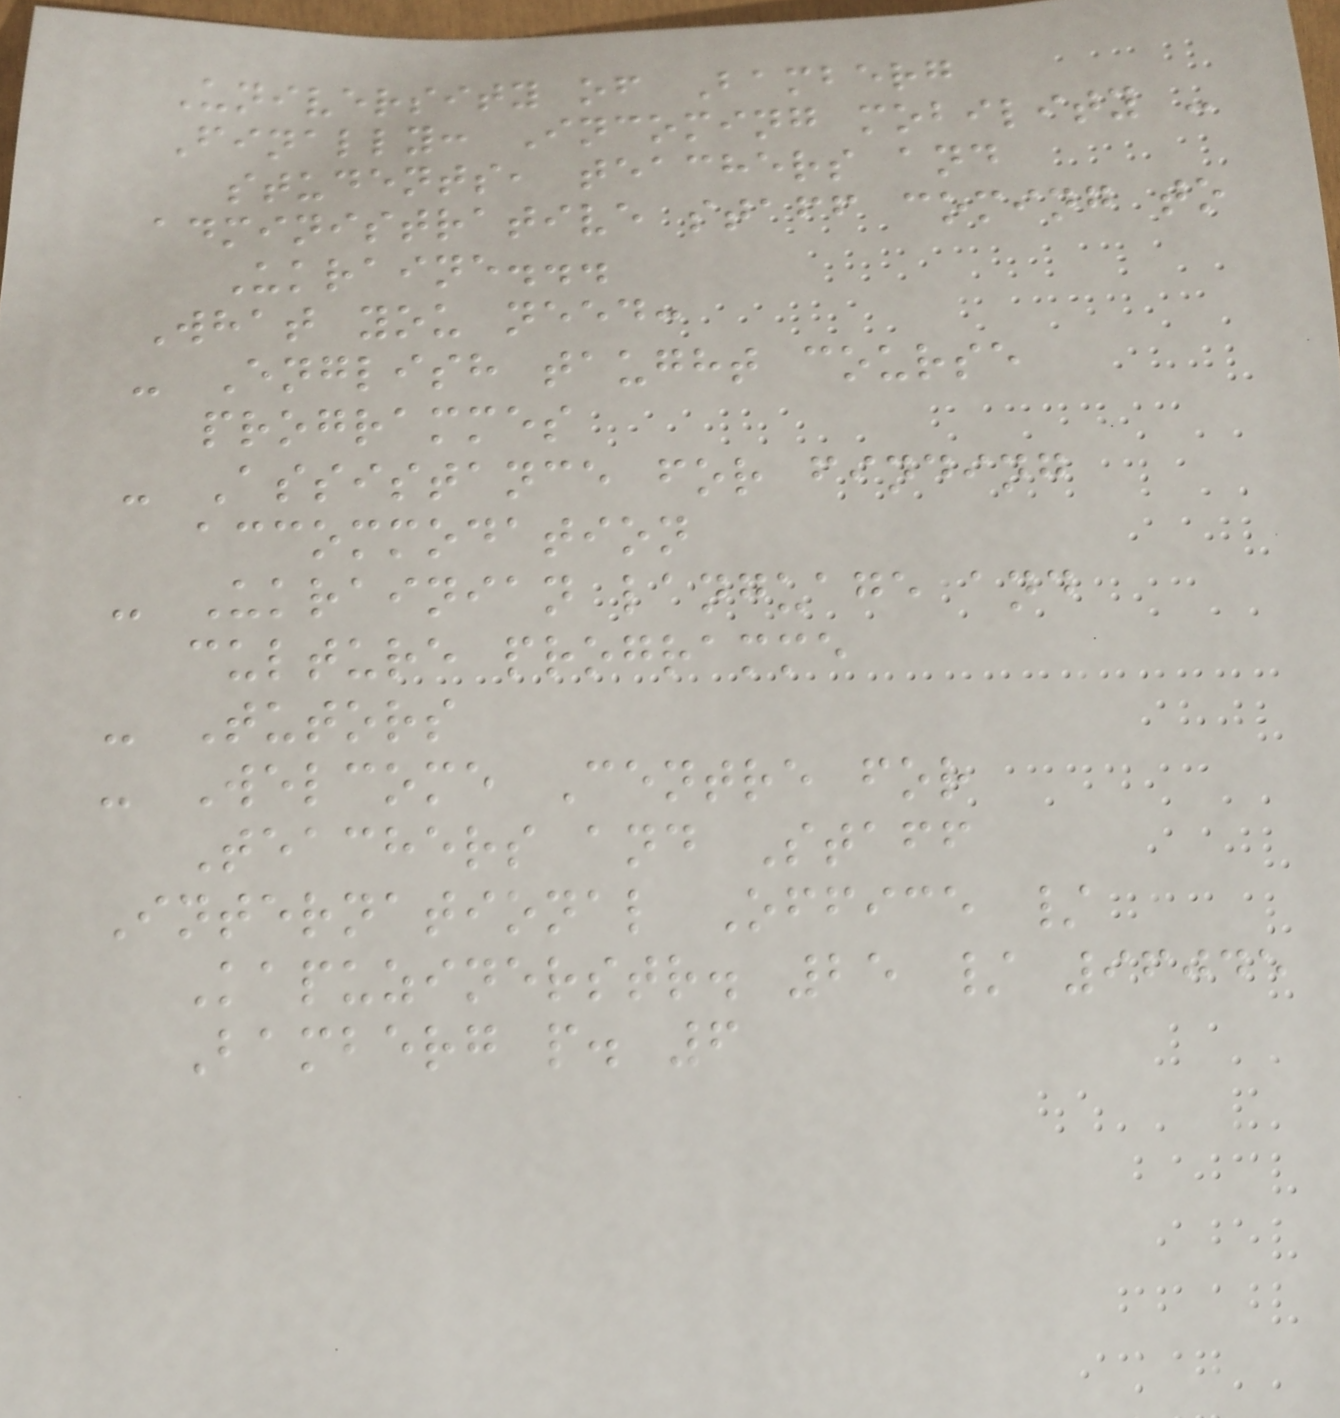University of Bamberg
Finally: Incoming mobility -
students, teachers and
administrative staff coming to
Ukraine...
What you need:
- English taught course
programmes
- Assistance for finding
accommodation
- Ukrainian language and
culture programme
- Tutors
- Welcome Centre for
Teachers and Staff
International Office /
Kapuzinerstr. 25 / 96045
Bamberg p. 6
